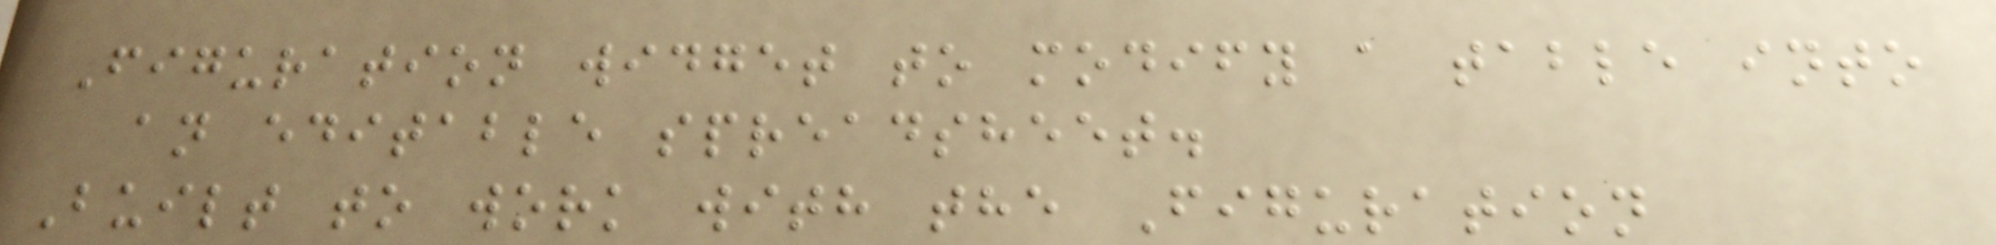Figuration widget to modify a table into
an editable spreadsheet.
Built to work with the Figuration
